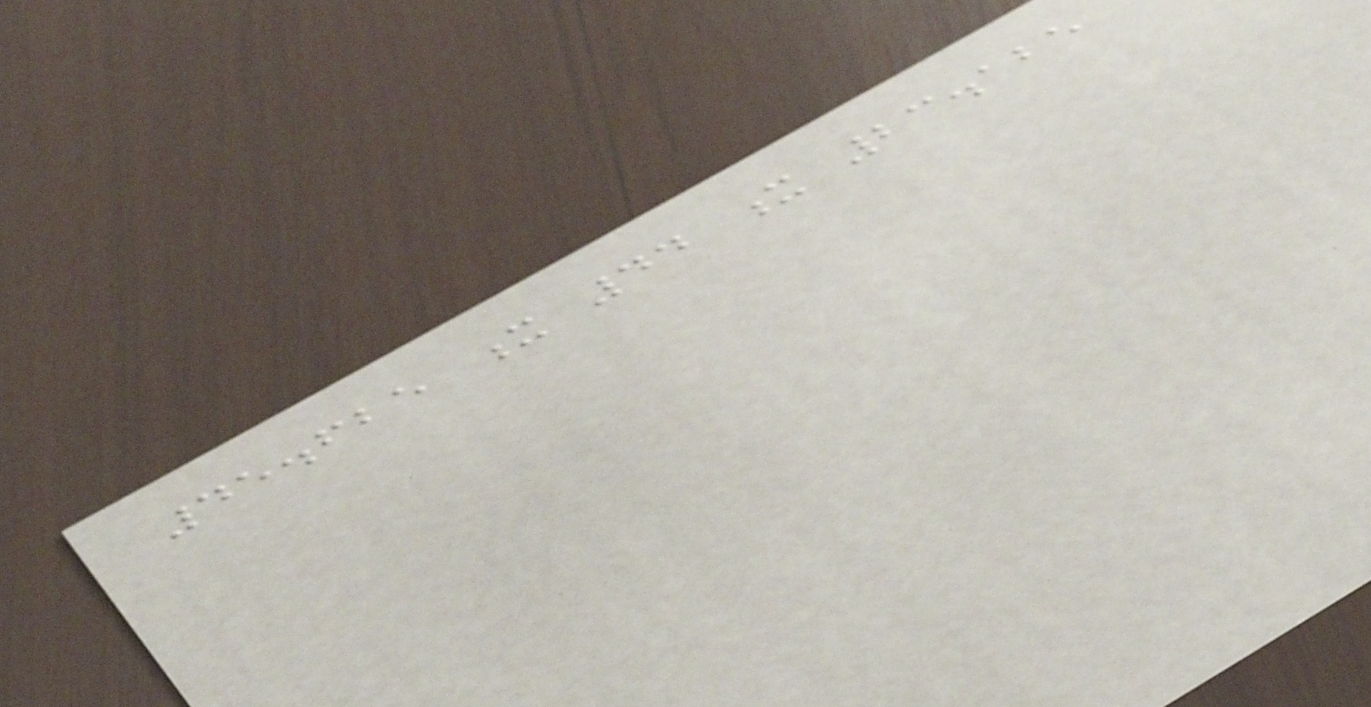45.625 x 44 x 23.125
